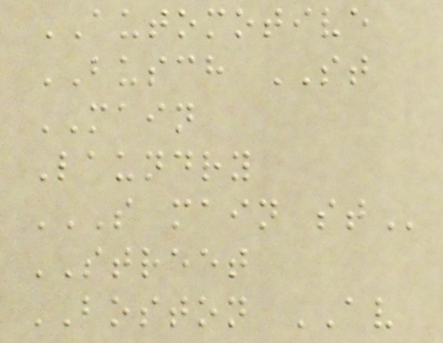AUTOMOTIVE
BUSCH ST
MAIN
Laundry
S MAIN ST
STREET
BOSTON AV
